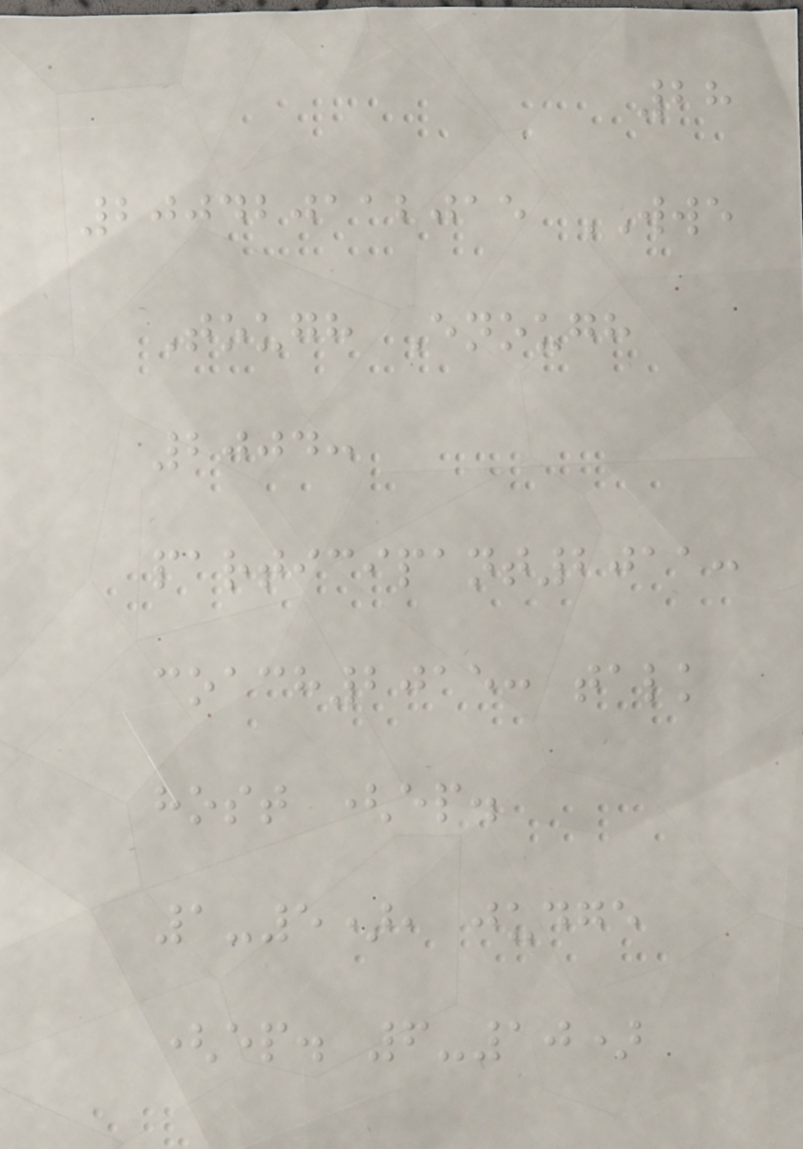28
200420112015 WWE
Tough Enough
2004:
participant2011:
coach2015: talk
host (ep.
1-5), judge
(ep. 6-10)
